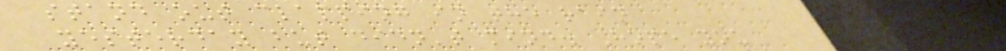stand out clapping in the rain
yesterday but didn't mind. Hope you
